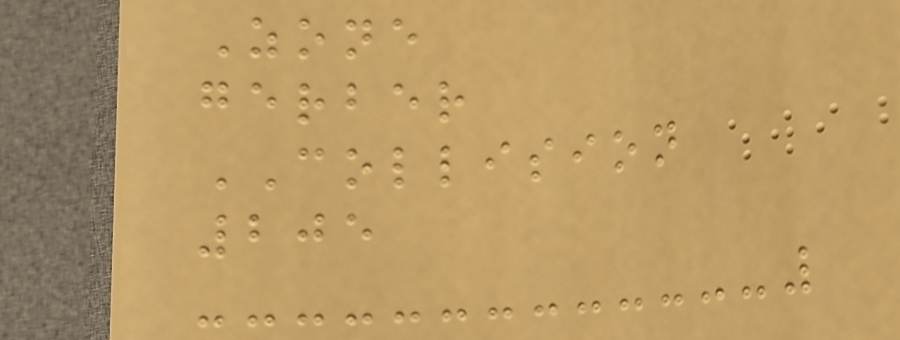Zone
gerber
COLLISION
205
